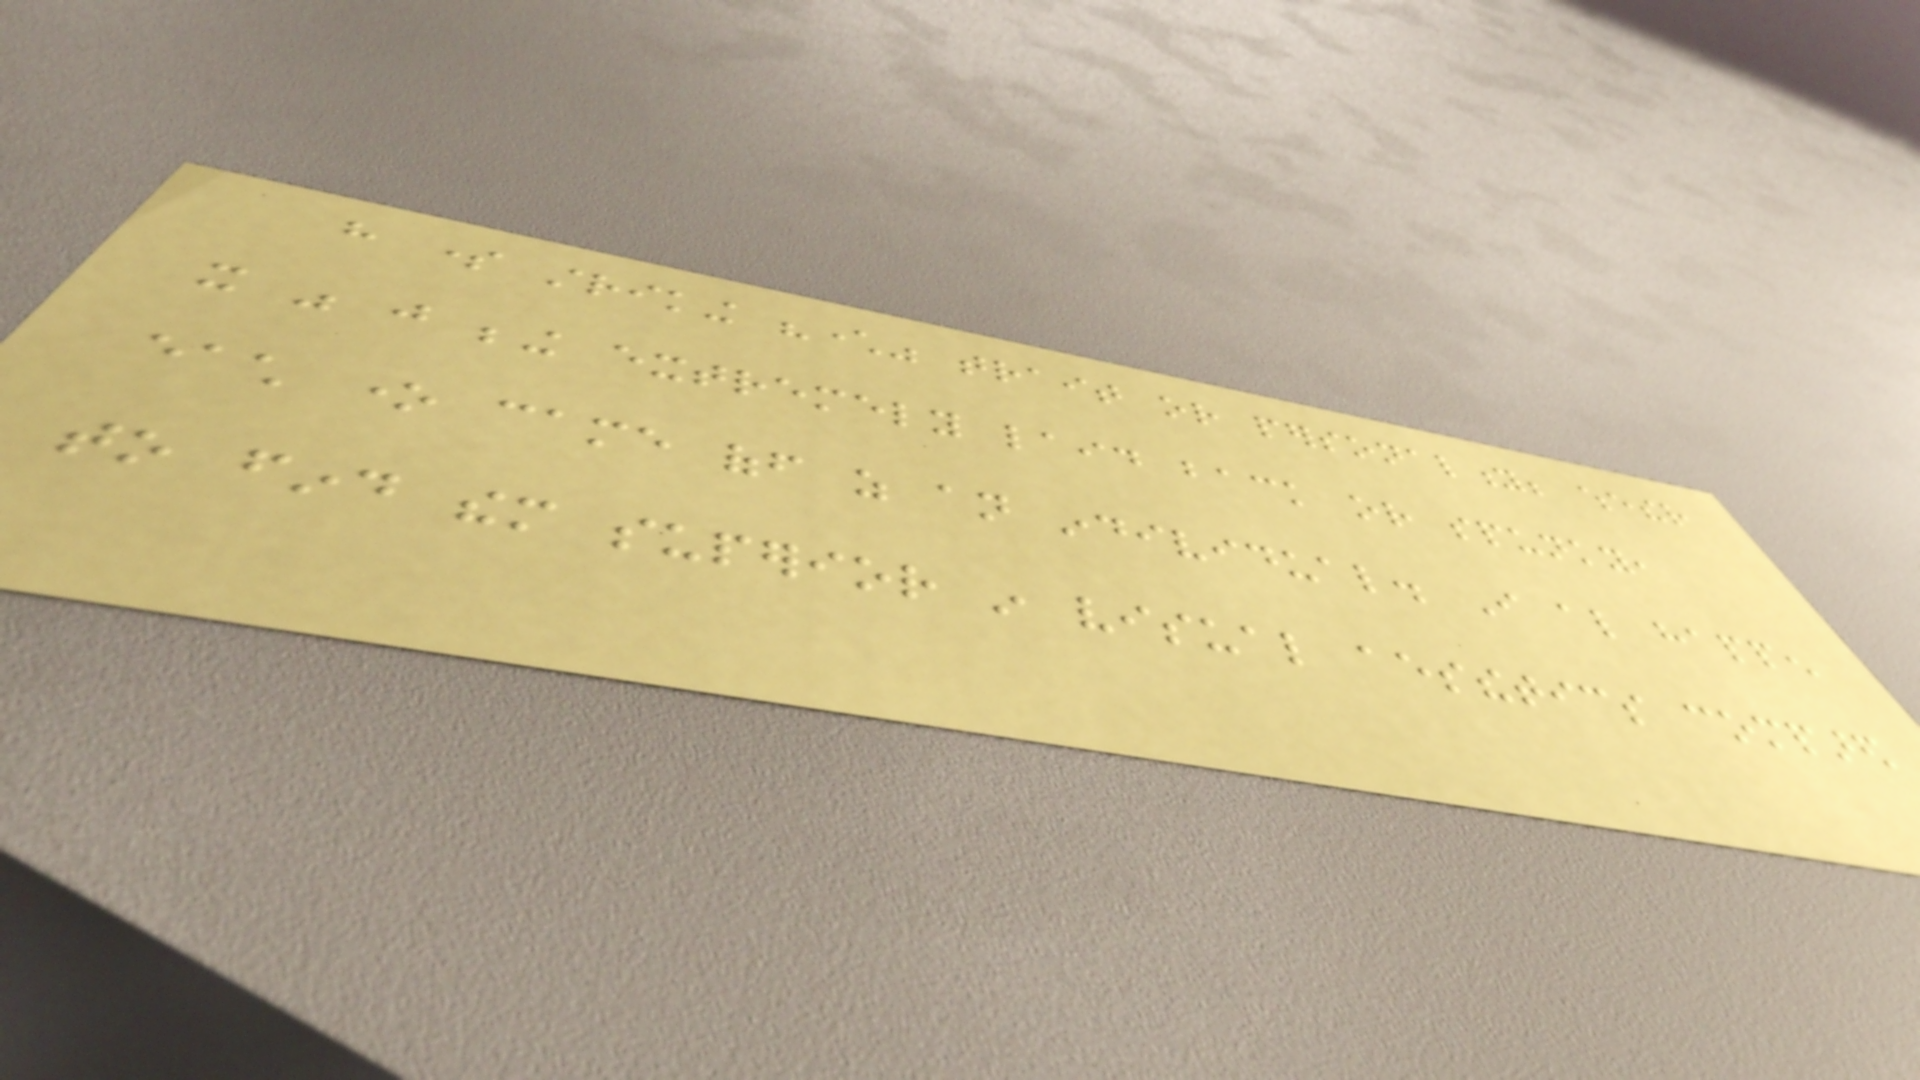have some striking "character" trait or personality; whether
it was just being extremely laid back or spunky,
each one came off as an individual. I also happen
to find them superior in visual aesthetics compared
